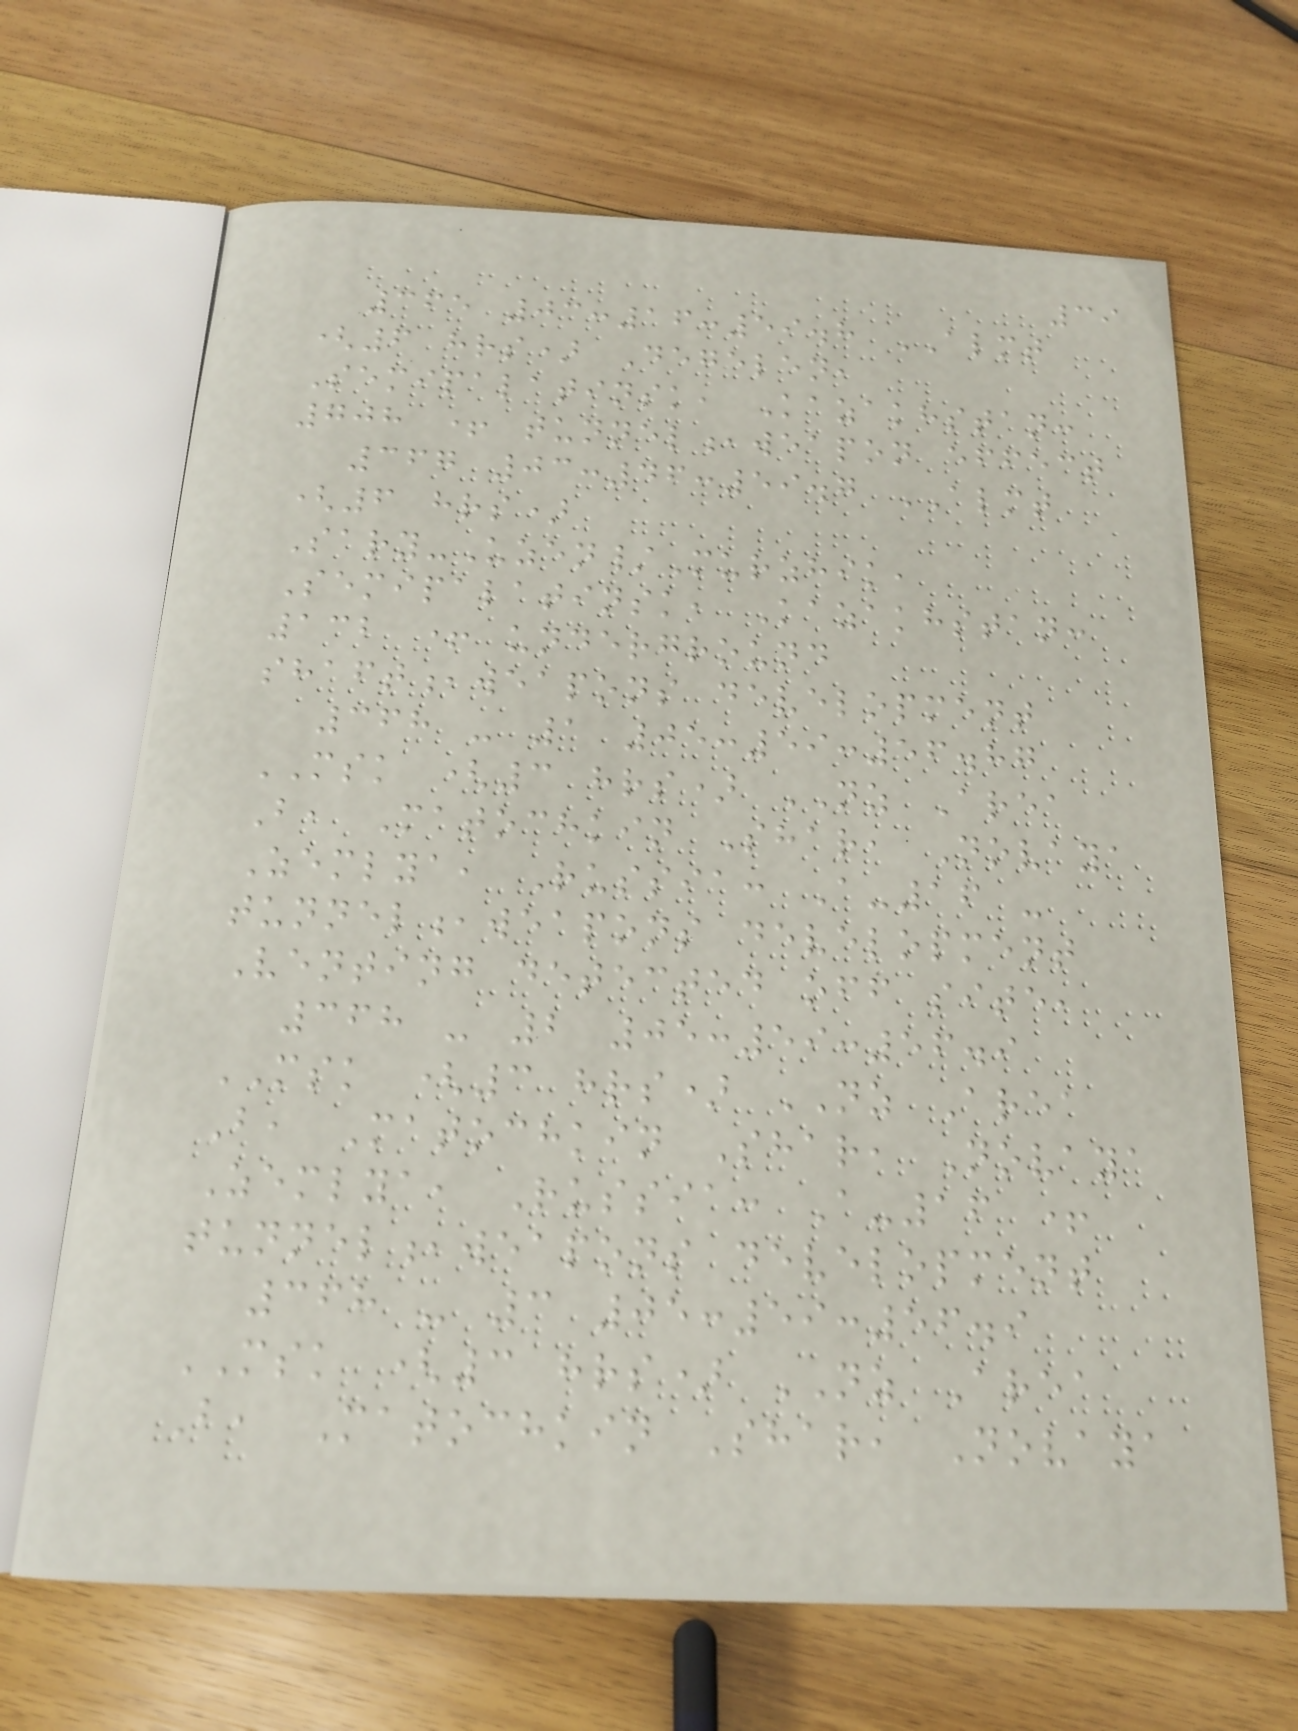39
365 03:16:59.8 ALMT
(6 hrs) Degelen,
Semipalatinsk, Kazakhstan:
708 + tunnel,weapon effect
367 03:46:59.7 ALMT
(6 hrs)
Sary-Uzen/Murzhik,
Semipalatinsk, Kazakhstan:
132 + underground
shaft,weapons development
368 - 1 05:59:56.87
MSK (3 hrs) NZ Area
B, Matochkin Shar, Novaya
Zemlya, Russia: A-16 -
tunnel,weapons development
Venting detected off site,
368 - 2 05:59:56.9
MSK (3 hrs) NZ Area
B, Matochkin Shar, Novaya
Zemlya, Russia: A-16 +
tunnel,weapons development
368 - 3 05:59:56.9
MSK (3 hrs) NZ Area
B, Matochkin Shar, Novaya
